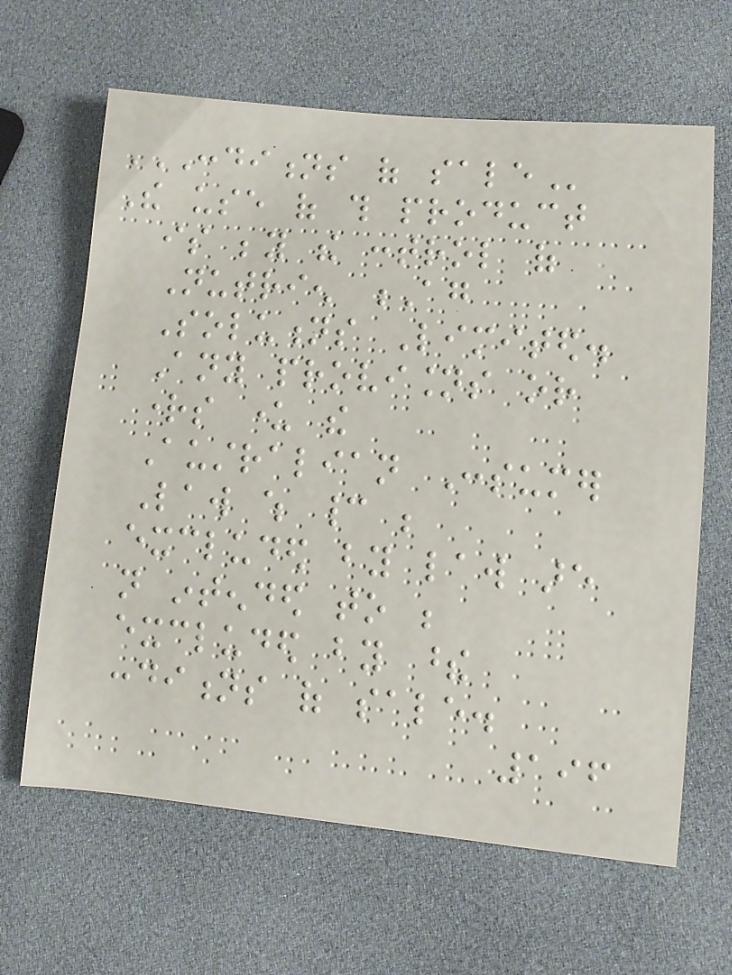CONDITIONS OF SALE
The use of this product
is beyond the control of
Nutrien Ag
Solutions Limited.
Any provisions or
rights under the
Australian Consumer
Law which cannot be
excluded by law are
not intended to be
excluded by these
conditions of sale.
196
